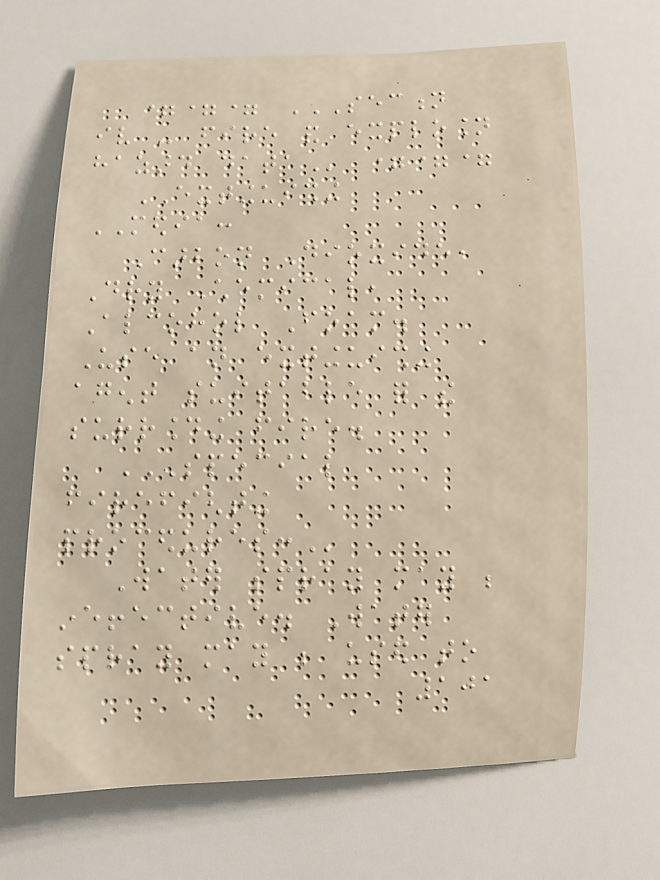=== SECTION
IV - FIRE AND EXPLOSION
HAZARD DATA ===
EXTINGUISHING
MEDIA:
Carbon Dioxide,
Dry Chemical,
Alcohol Foam.
Use an extinguishing
agent suitable for the
surrounding fire.
SPECIAL
FIREFIGHTING
PROCEDURES:
Water spray may be
ineffective. Water
spray may be used to
101
